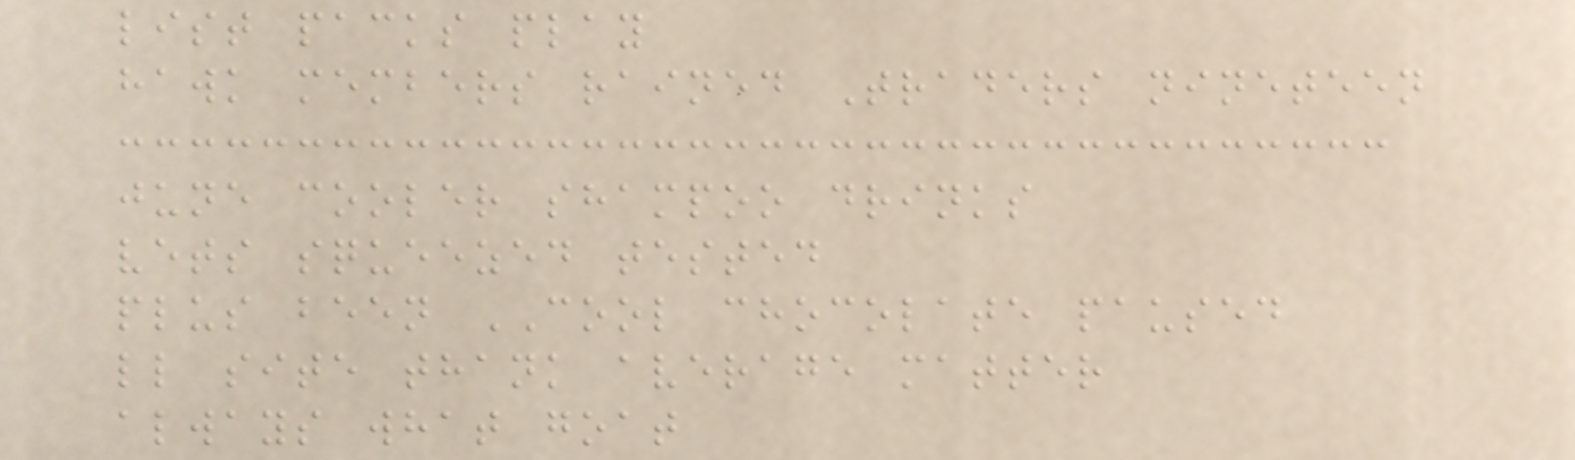list packs play
hawk members rained Traders nineteen
june cooler shampoo drinks
vets squeezed tested
plus been COOL chocolate paused
ll site thank average matter
always what goat
